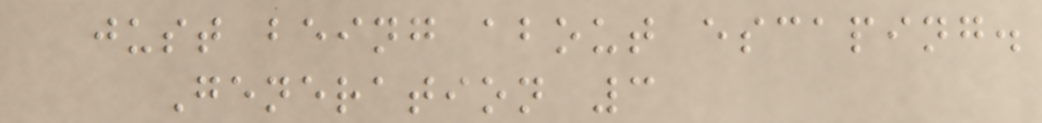just being about escaping.
Generation 3
